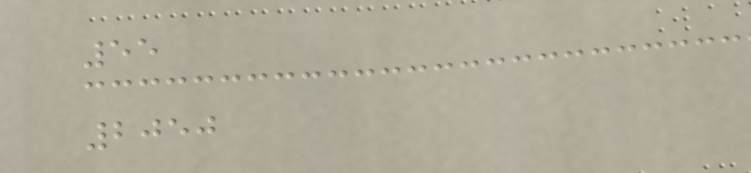55
2050
